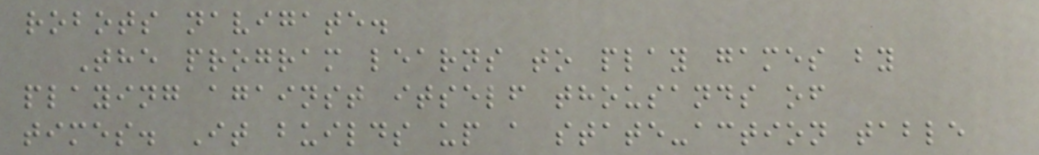robots navigate.
The program learns to play games by
playing against itself thousands of
times. It builds up a state-action table
